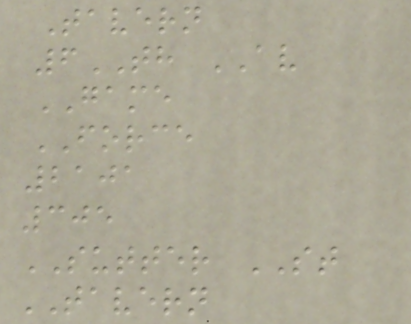Tavern
6TH AV
GAME
FORCE
2101
305
SUTTER ST
TAVERN
